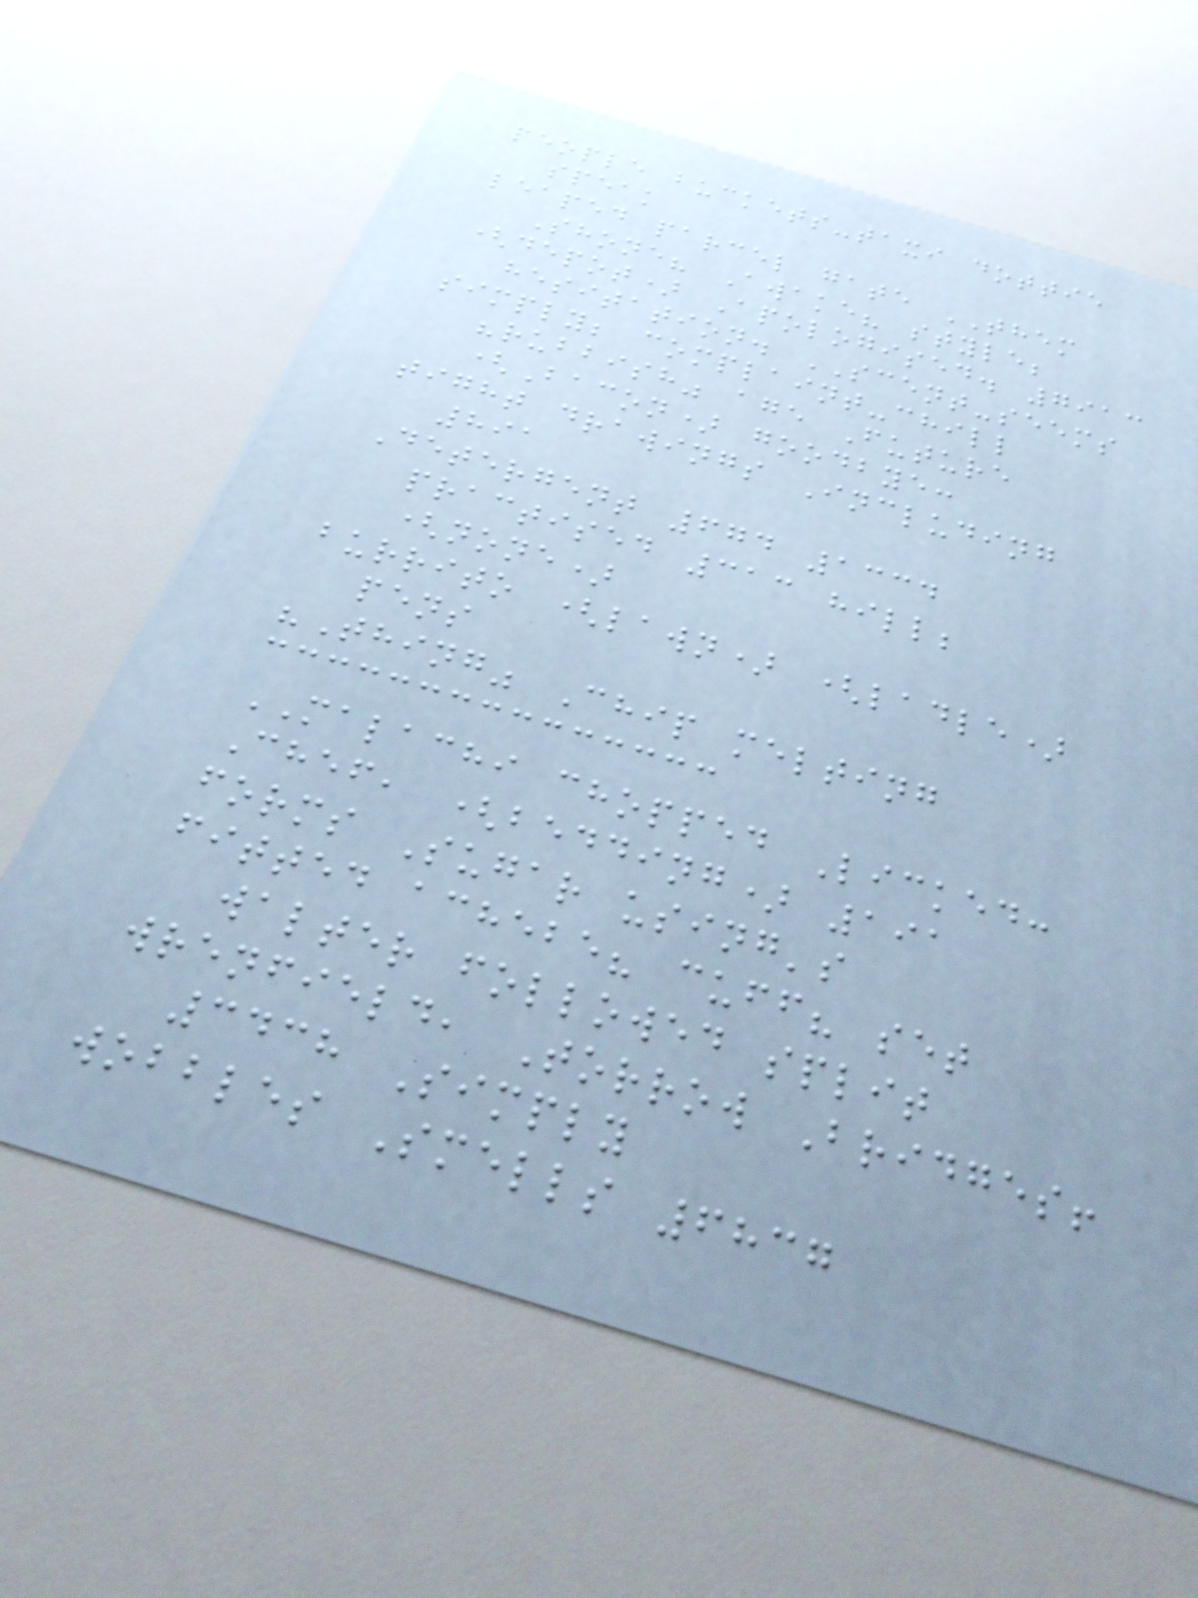people buckets-taxi dottie
speak
leaped parcel gate THEM
Shone? Awake? style;
(depot) Apologised. 7913
hesitation. SCENT-seems
simply; complaint-chill
"rubbish" age Future
(Bacon) goodbye:
tight drawings Including
891
Detergent 674 1334
practised 313 hill;
(none)
burrito (lawn) (ladle)
pens
"Thing" Chip melting
MALACHI chopped Licked:
Chef, (bedding) 191
forms Sugar using's
fitted achebe? cuff? set
walter followed split
wrenfield, Torrow Bridges!
3438 Simply
wobbles Smells 6837
